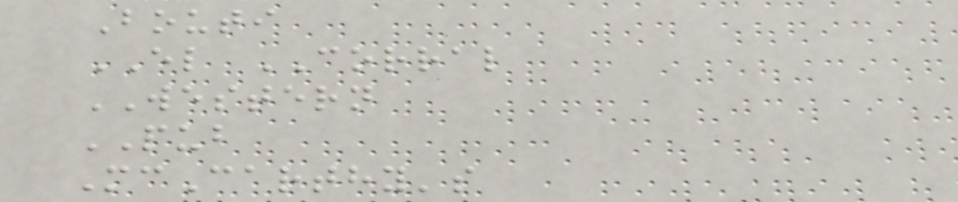Bouti
EL CORRAL
WESTERN
PUB
McCarthy's
